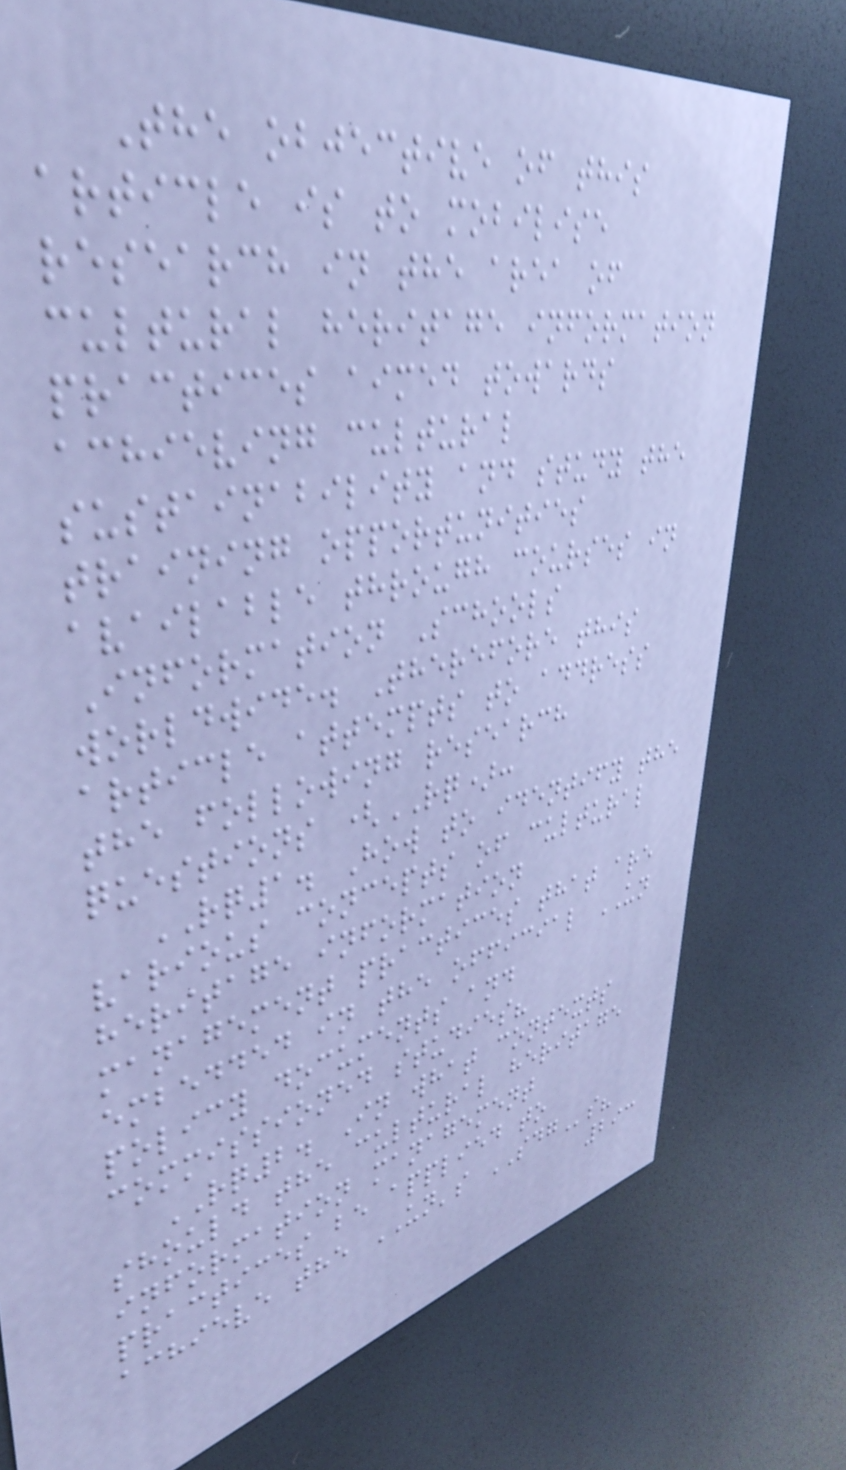The objective of this
article is to mobilise
research in the area of
cultural heritage information
practices aimed towards
achieving cultural
sustainability and study the
training opportunities
available through courses in
Information Schools
worldwide. Therefore this
article attempts to address
the following research
questions (RQ):
RQ1. How to identify the
various concepts of cultural
heritage information
management practices that are
embedded in the official UN
policy documents and
commissioned studies?
RQ2. In what contexts
should the cultural heritage
information management
practices be applied to
achieve the UN's SDGs?
293
